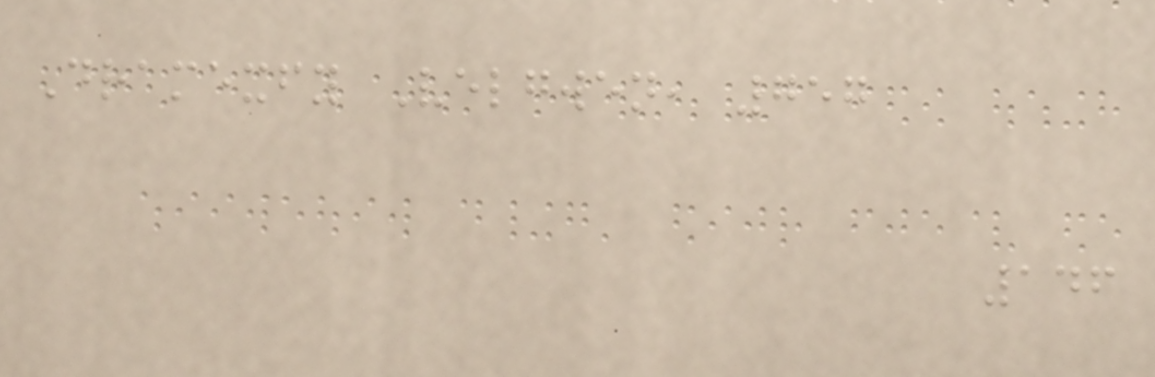Dramexfy Velgwen, 757
146
